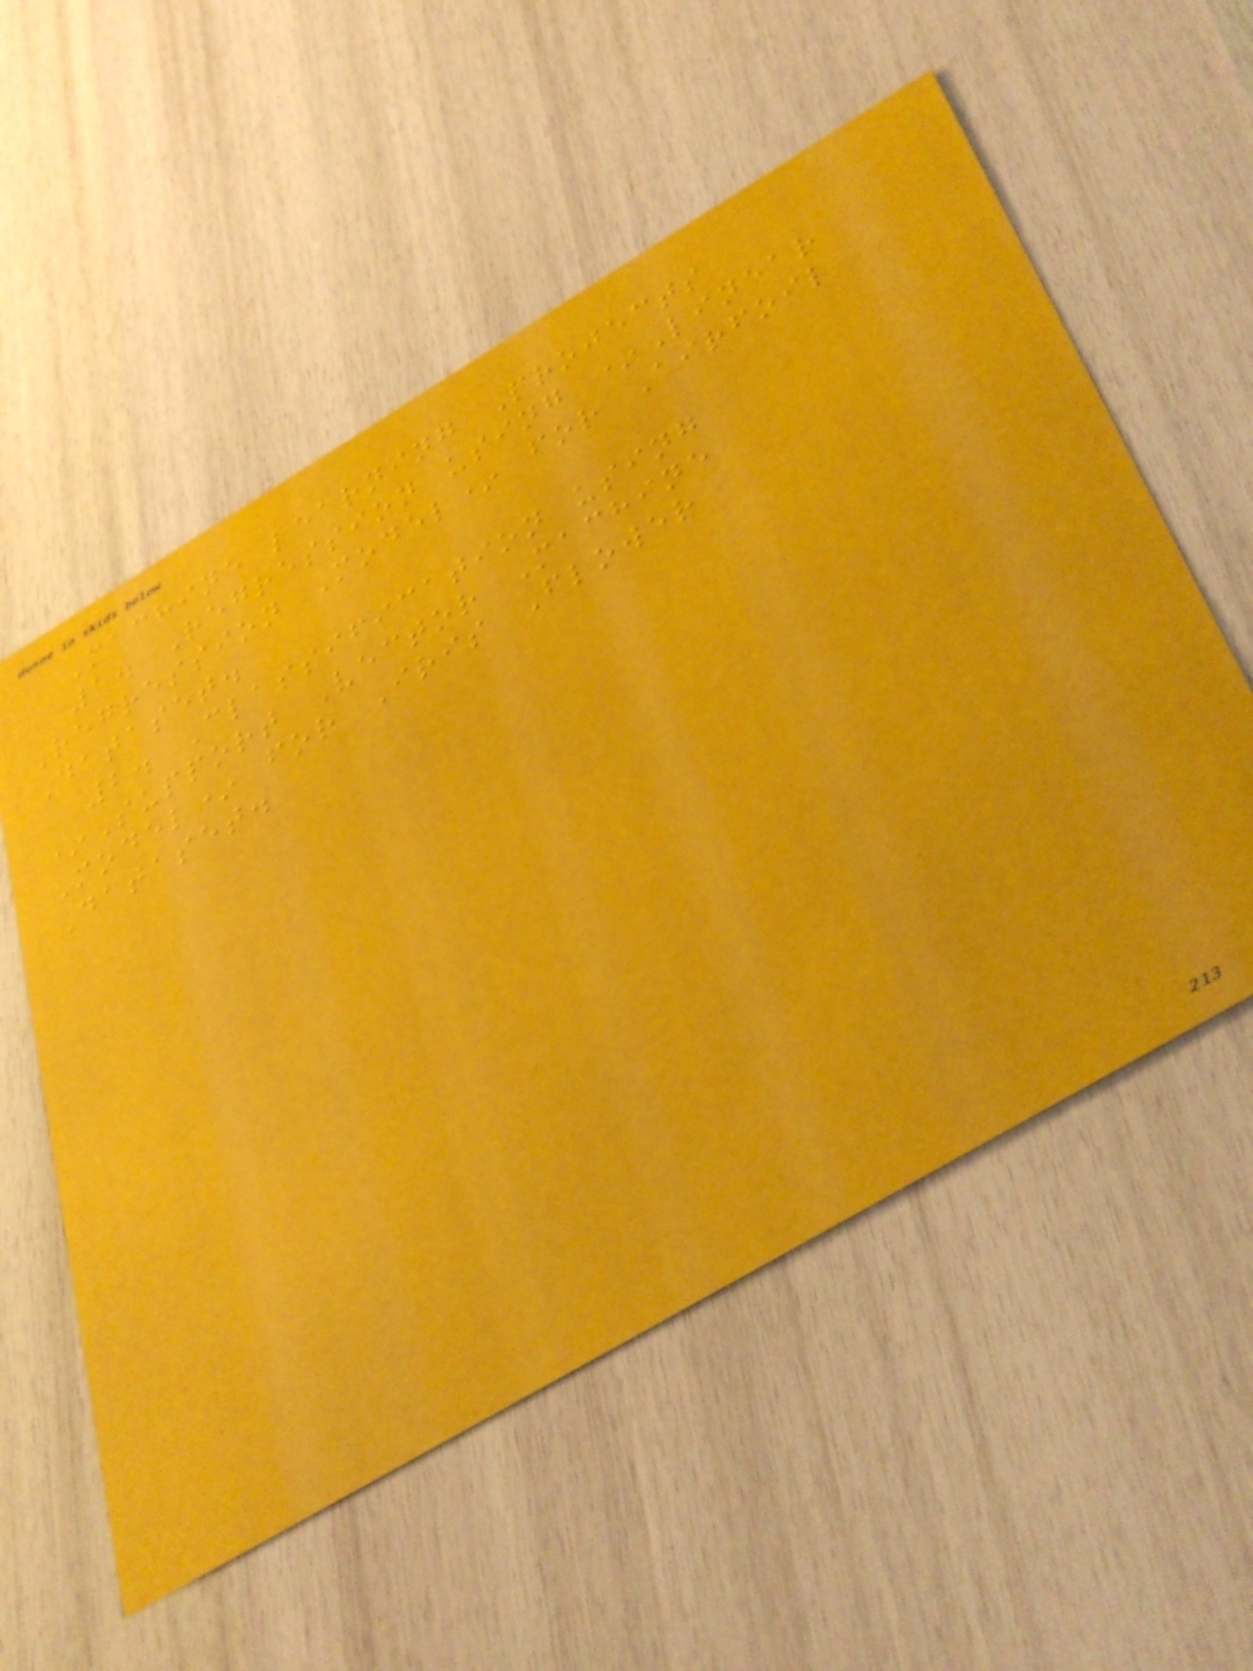Machine learning Projects
1. Regression using *Linear
Regression Model* for Airfoil
Dataset.
2. Classification using
*Support Vector Machine
Model* for Iris Flower
Dataset.
